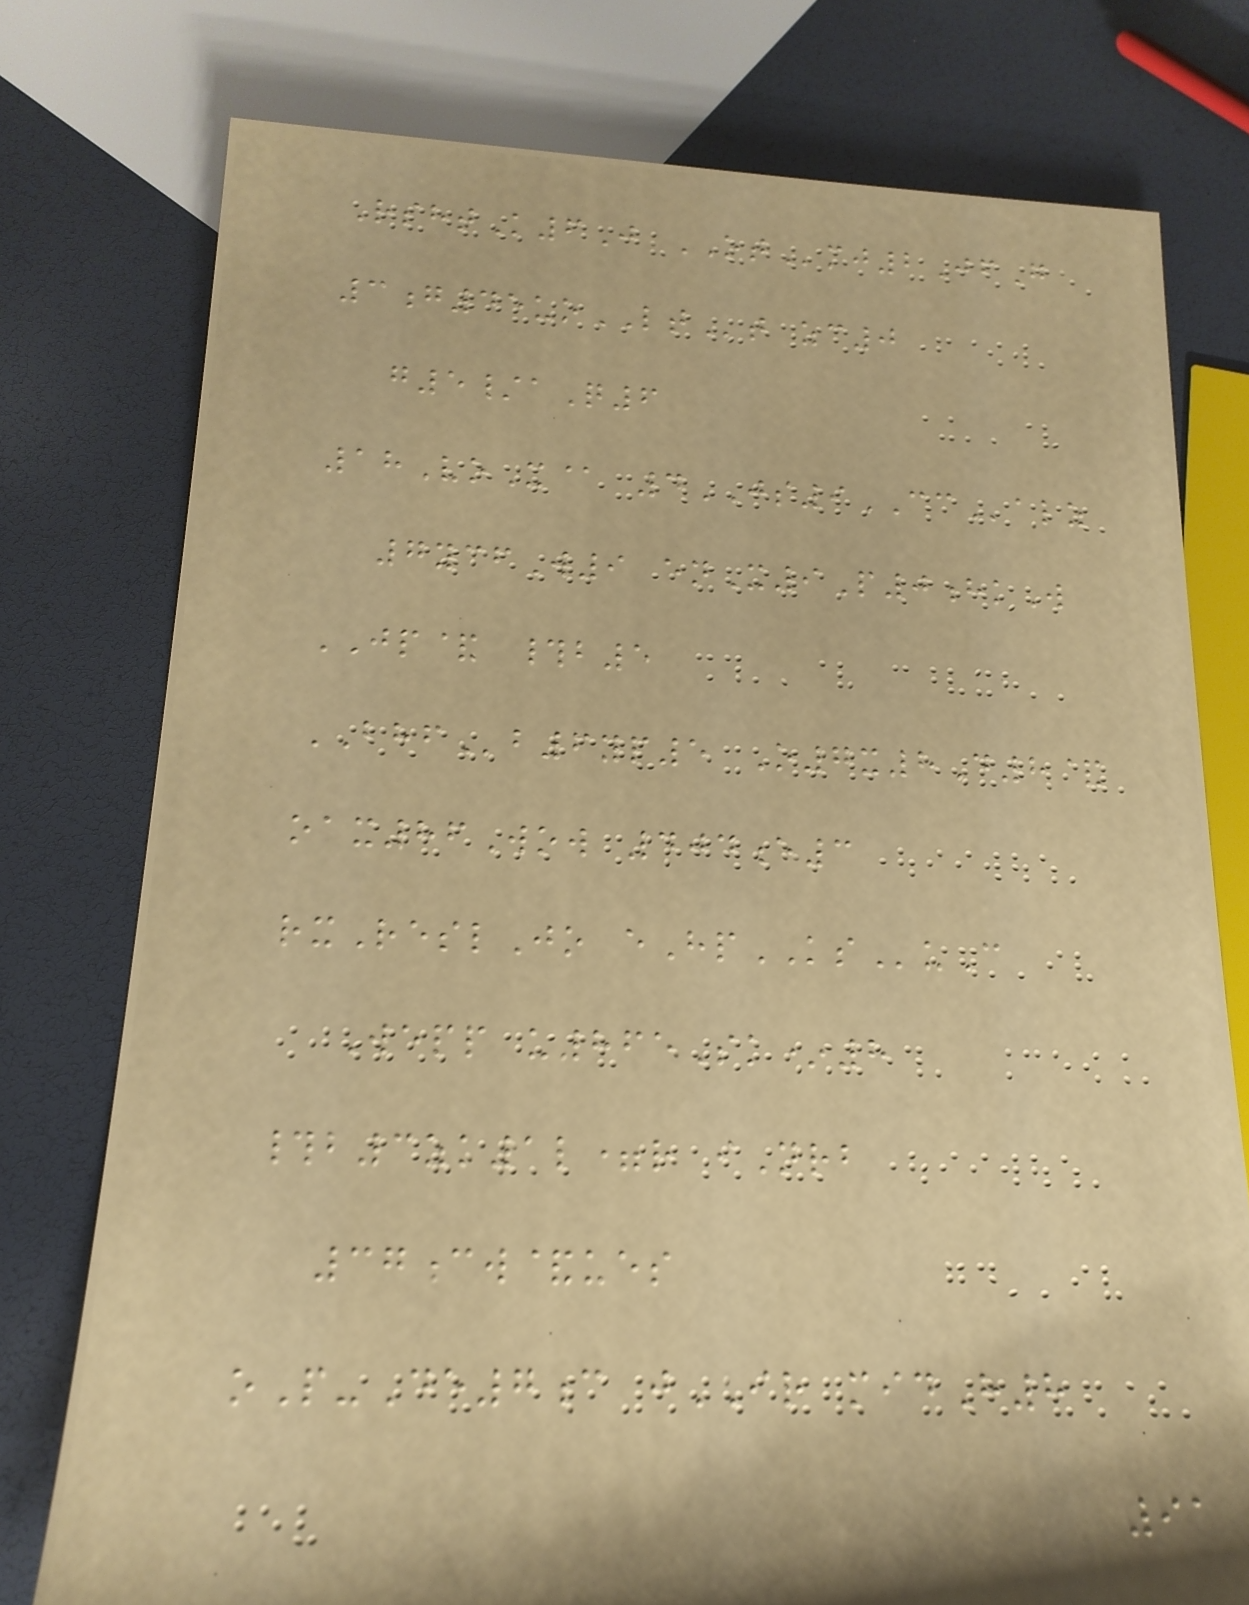RshtK6J OTmj2JfG
3g45uoLTt zc0
g5/aQ6
18VoX@ 4JS9CCalz
7ycfW9 enX9P0hkW
JP& #b5
BHFb6yp5 O7x8D8&
oax86Wow 404e3
rxReslJo eHpKSuC
Wepp u865Sk*8
#b3zk1l=r iNrb
37cw&ues
oP-De7c jIR midH8
91
